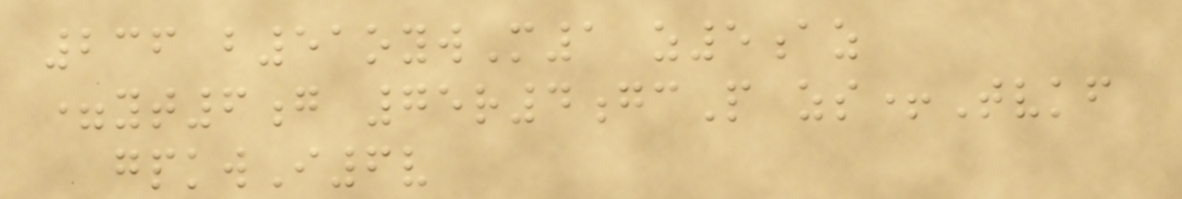236 b51oywM1 z5az
=yt6g 75r4gcP zs+Tvkf
gpkwI6v
